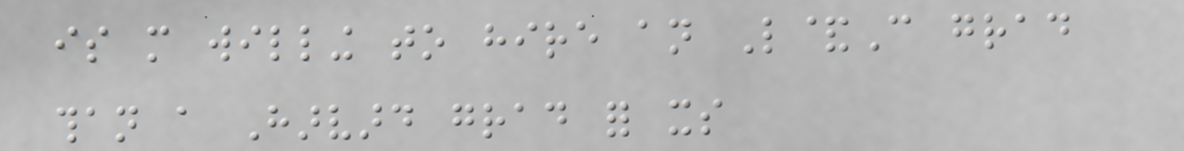is more willing to hire an L&C grad
than a Harvard grad for its
